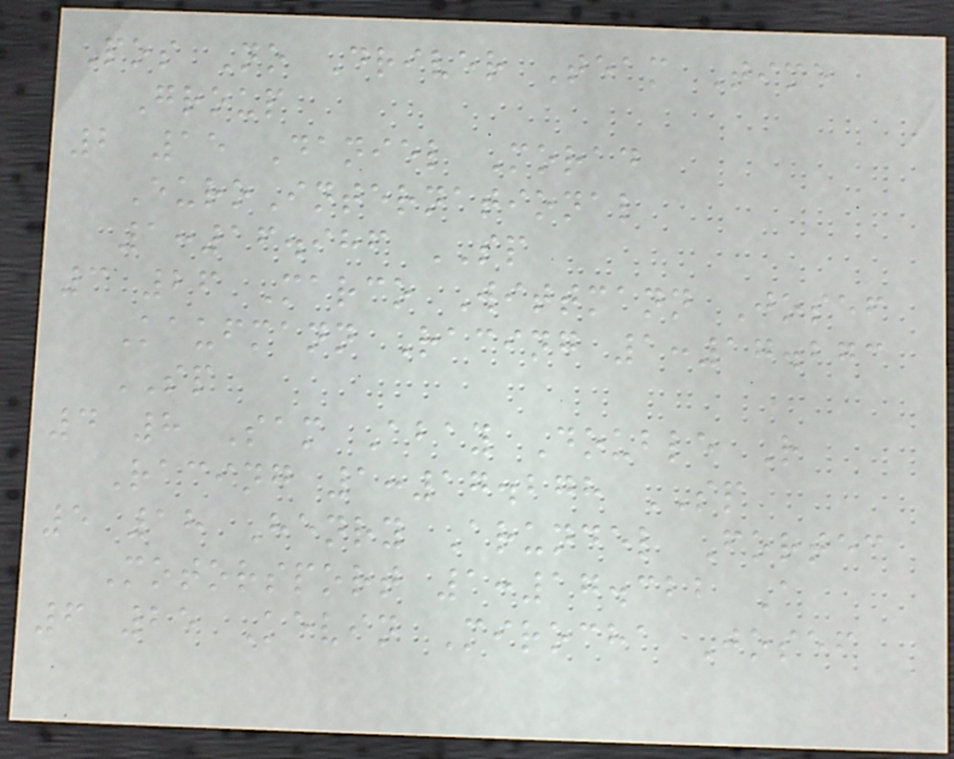Pos No Driver Team Time
Group
2 15 Daniel Morad
EuroInternational
1:16.986 SP
3 26 Marco Wittmann Josef
Kaufmann Racing 1:17.273
SP
4 8 Sam Abay Double R
Racing 1:17.278 SP
5 18 Henry Arundel Fortec
Motorsport 1:17.322 A
6 25 Kevin Mirocha Josef
